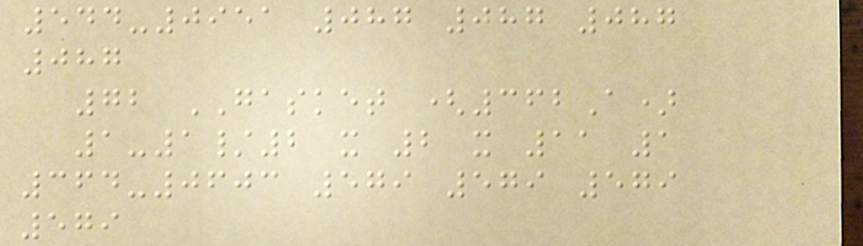544-0951 087 087 087
087
72 GASKET (362A)
1-1/2 x 2 x 11 1
364-0603 579 579 579
579
